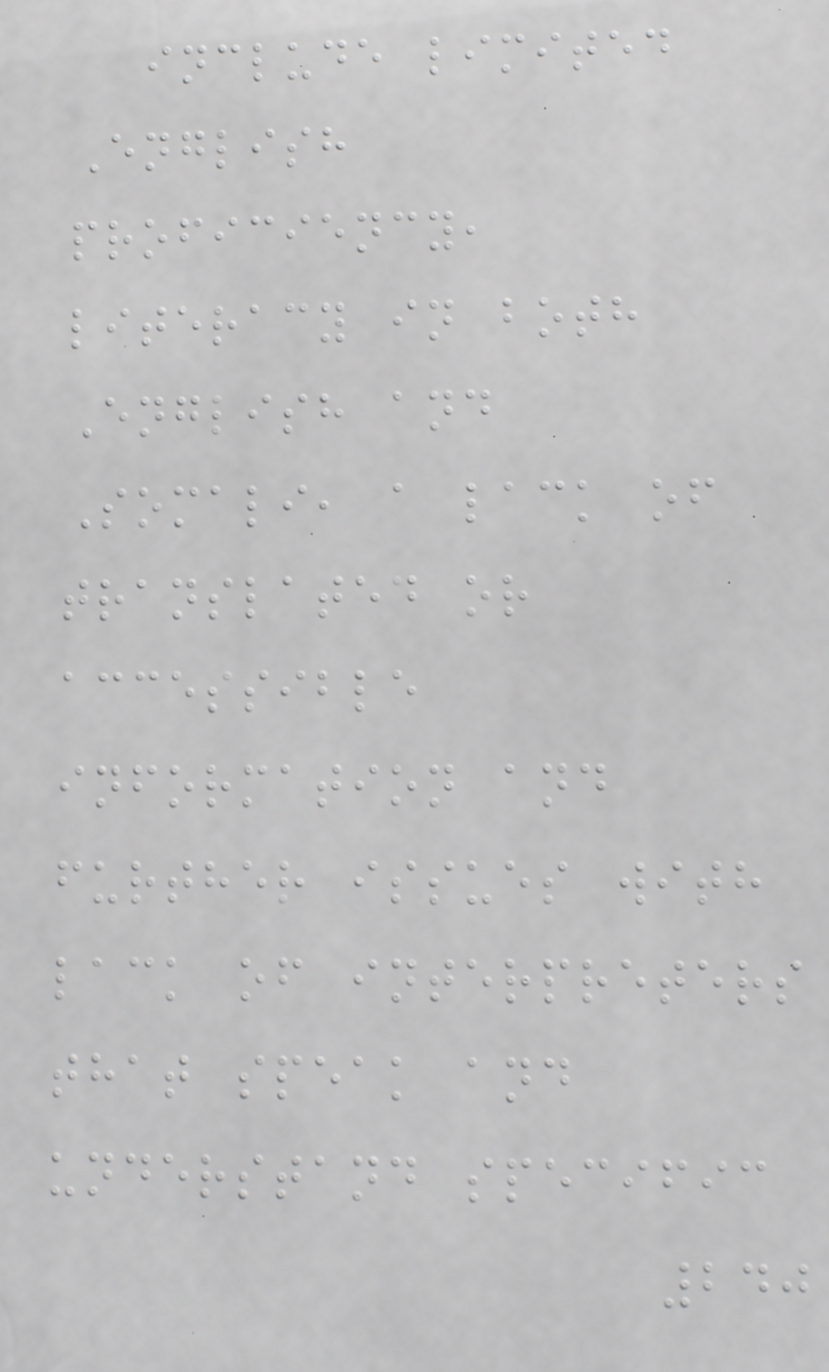include limited
English
proficiency,
literacy in both
English and
Somali, a lack of
translated or
accessible
information and
further issues with
lack of interpreters
that speak and
understand specific
240
